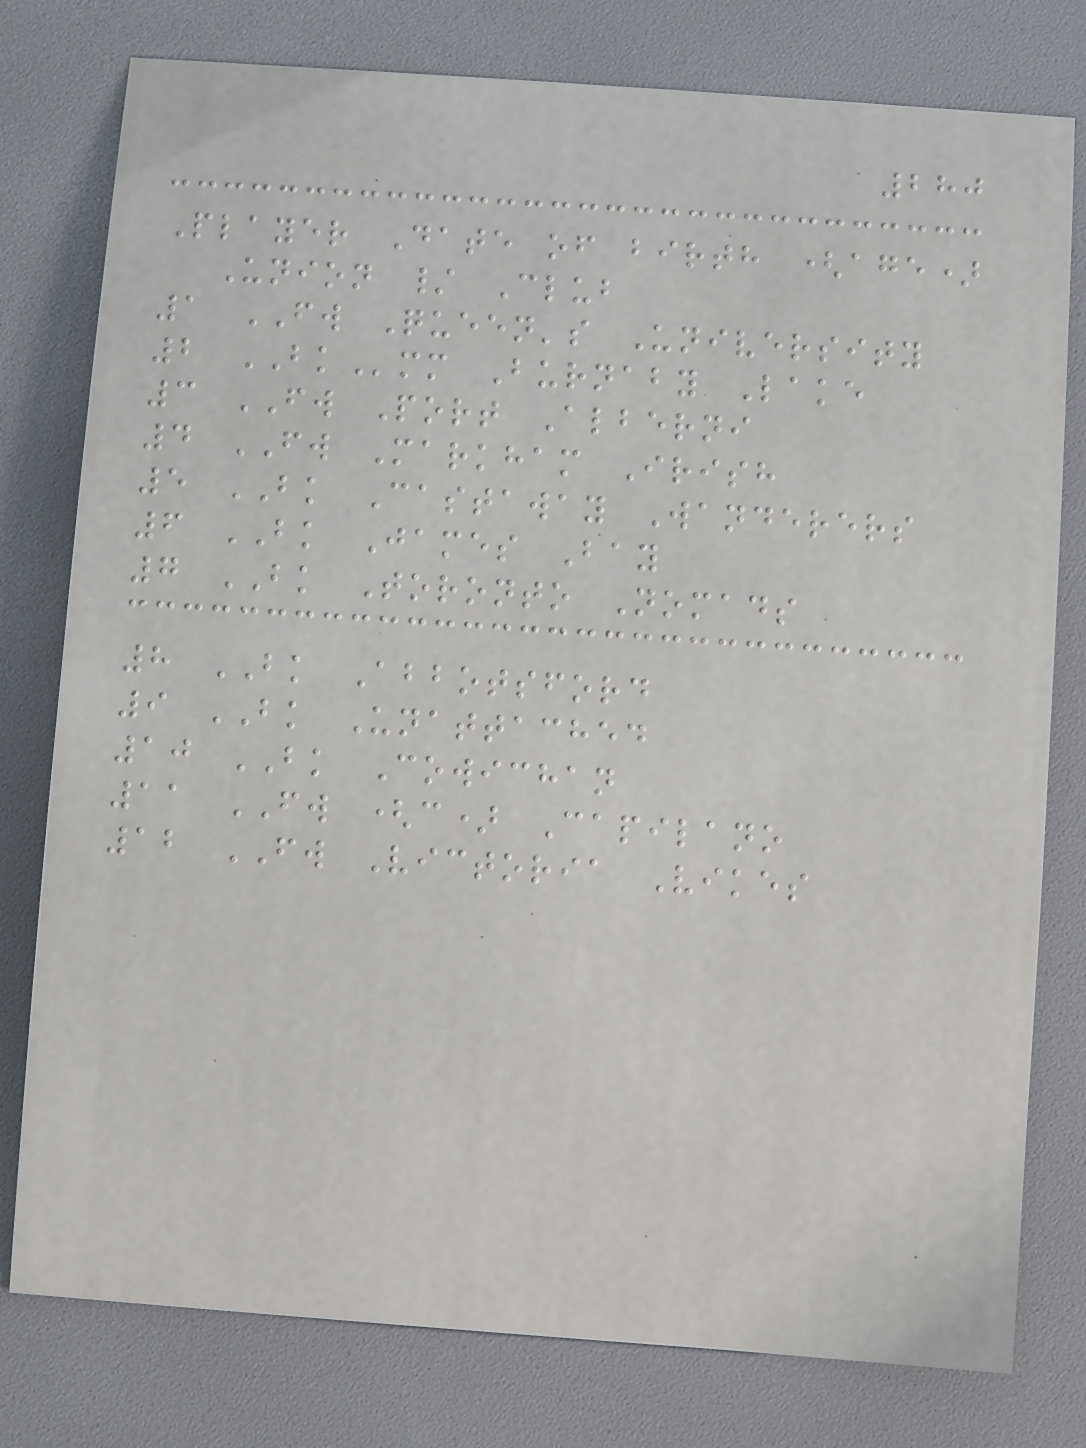280
Player Date of birth (age)
Union / Club
1 FW Queen's University
2 BKmm Burnaby Lake
3 FW Port Alberni
4 FW Markham Irish
5 BK Castaway Wanderers
6 BK James Bay
7 BK Toronto Nomads
8 BK Abbotsford
9 BK Unattached
10 BK Cowichan
11 FW (c) Capilano
12 FW Victoria Vikes
